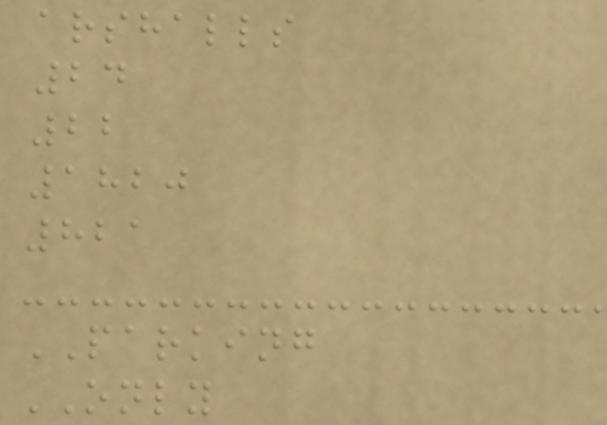arshalls
24
22
1820
821
PARKING
ONLY
